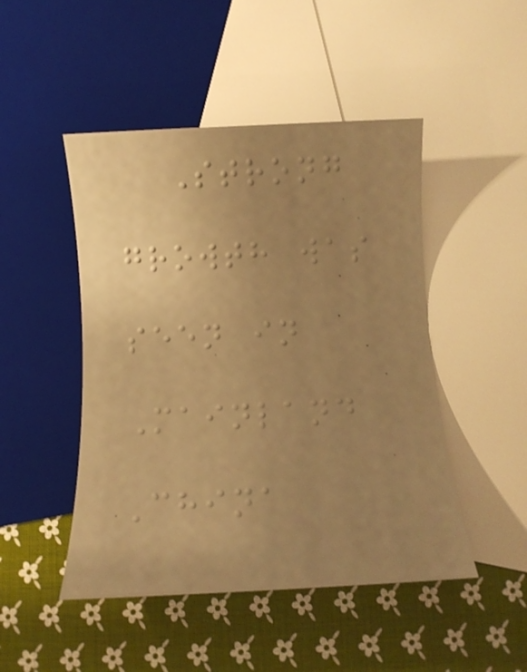Strong
growth was
seen in
Mainland
China
